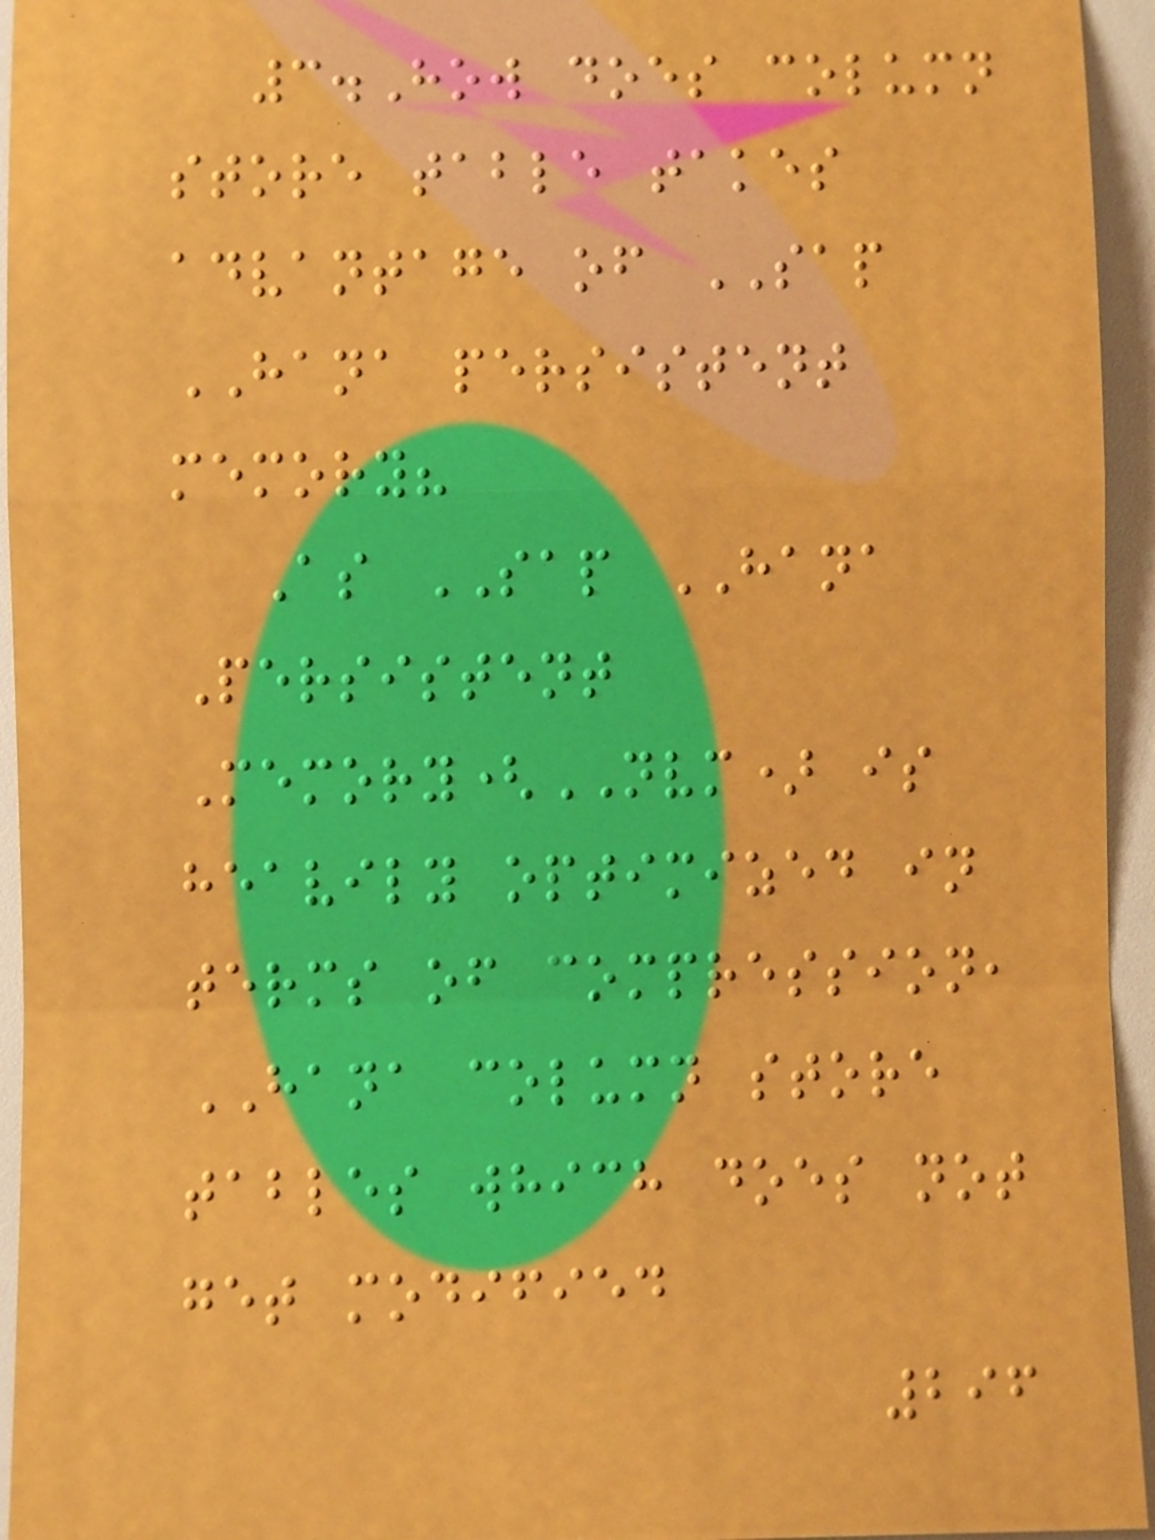3.How does column
store table takes
advantage of SAP
HANA persistent
memory?
As SAP HANA
Persistent
Memory(NVM) is
heavily optimized in
terms of compression,
HANA column store
tables which does not
get modified
296
